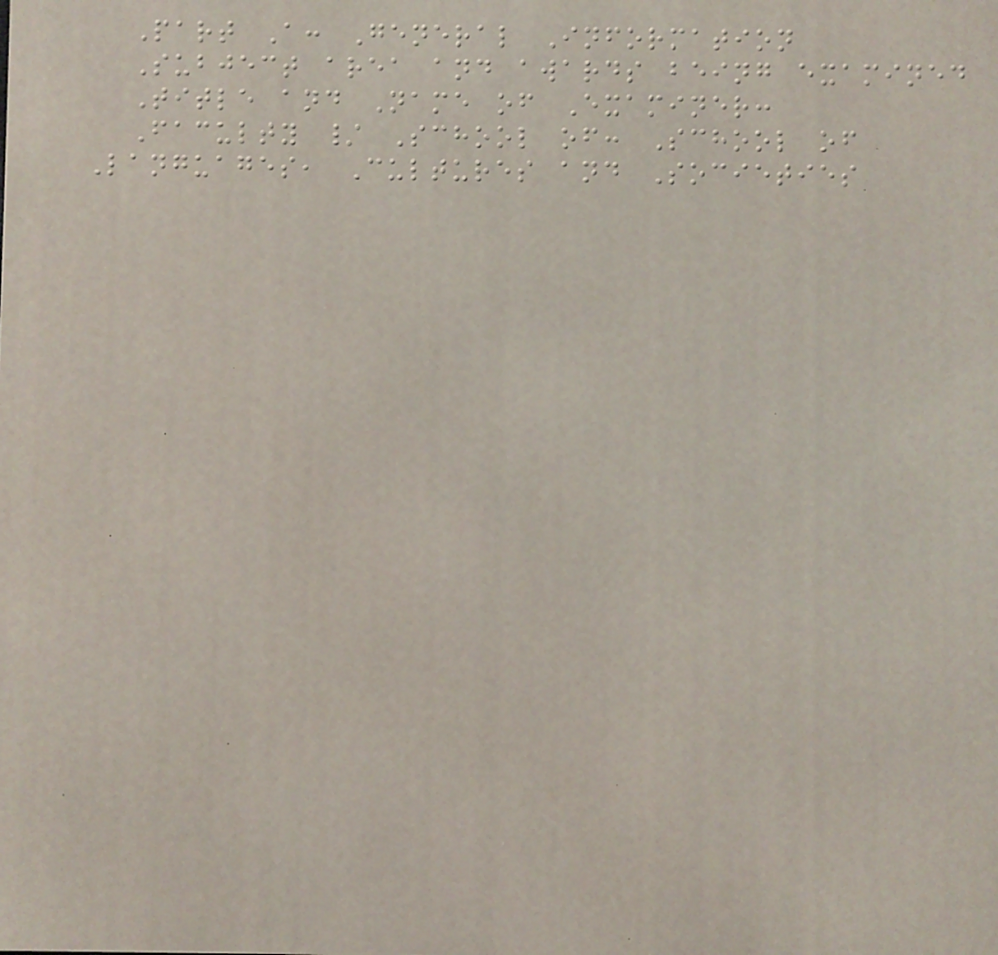Part A: General Information
Subject area and awards being examined
Title and Name of Examiner:
Faculty / School of: School of
Languages, Cultures and Societies
